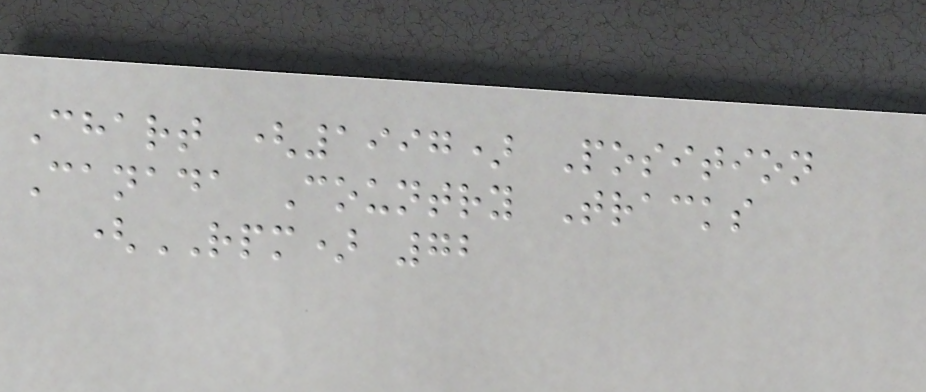Chart (1997) Position
Canada Country Tracks
(RPM) 72
